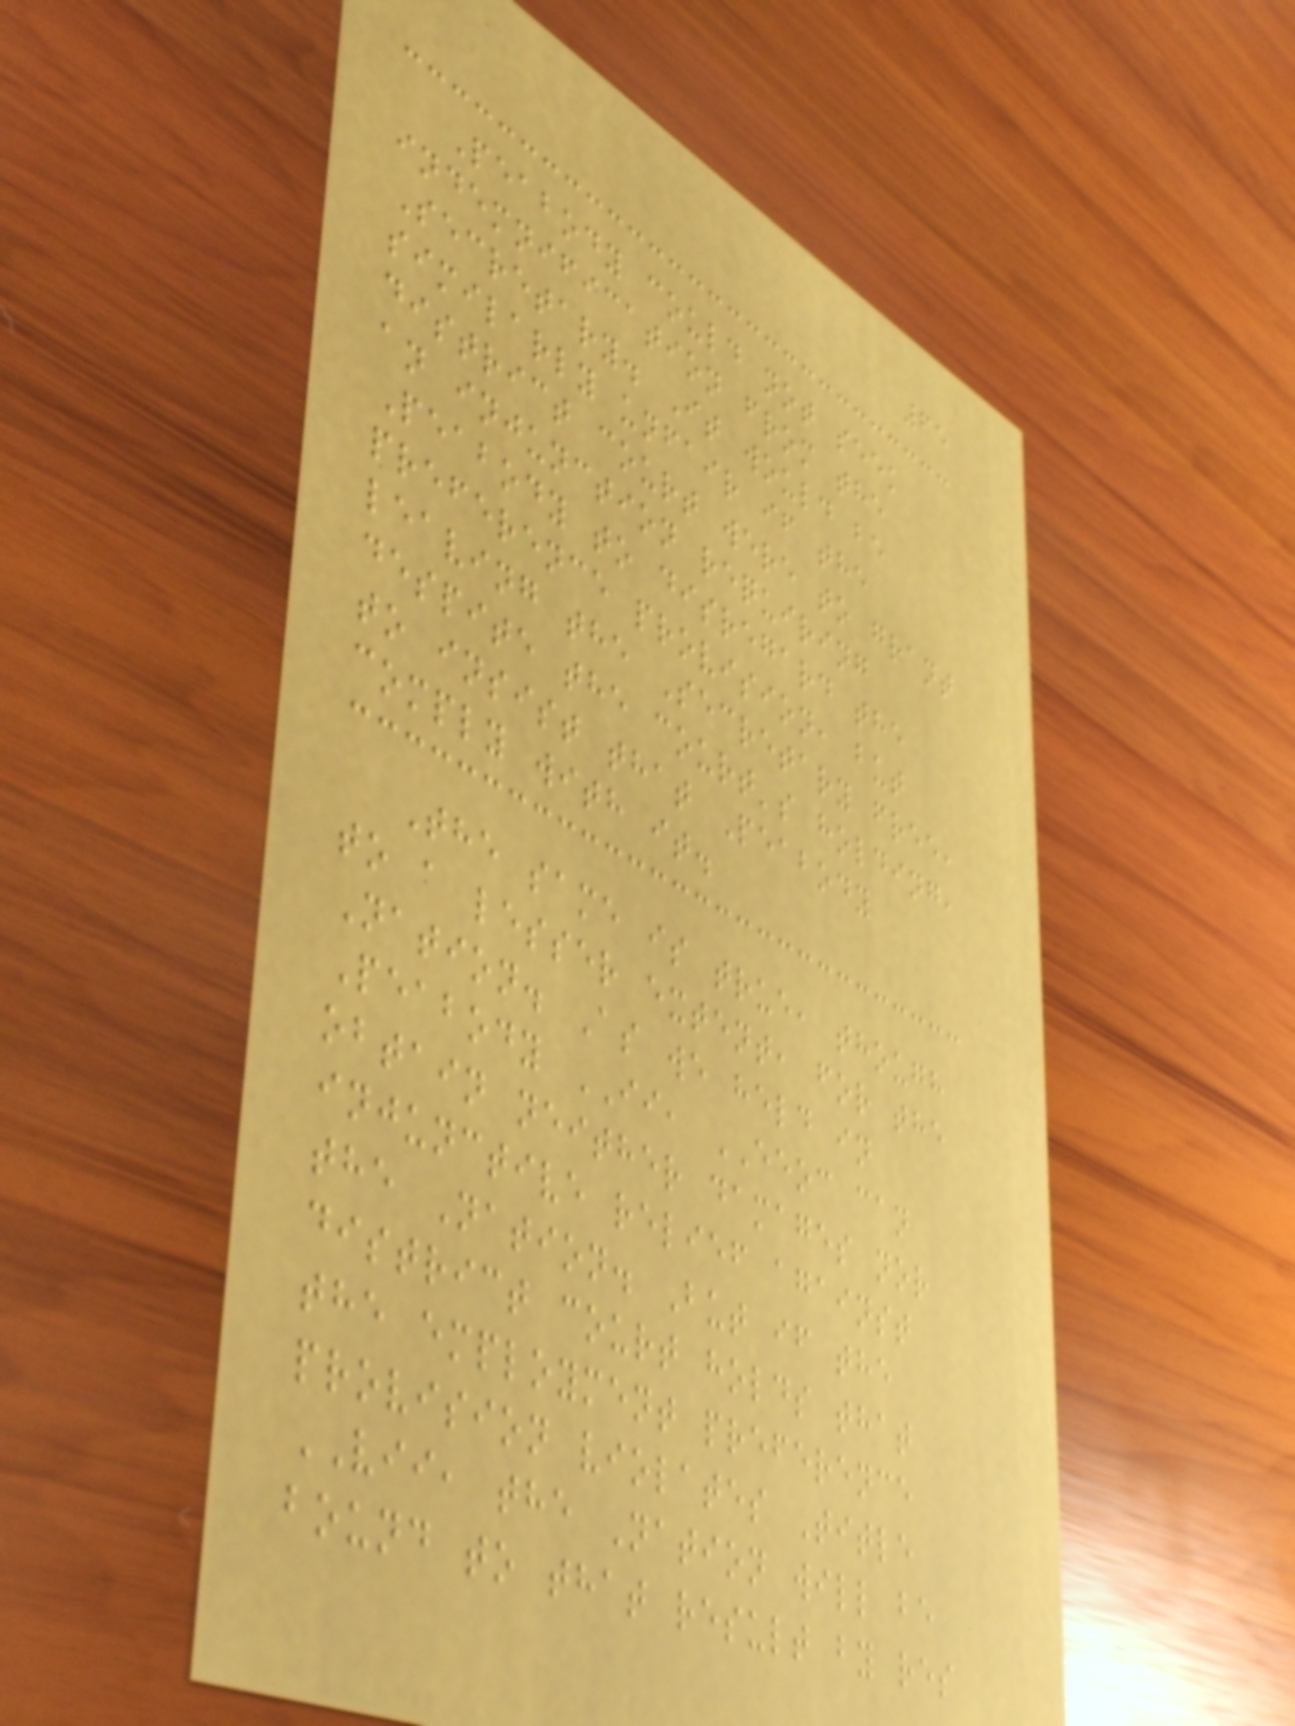65
Peabody could not seek
indemnification from the
Secretary. It would be
similarly unfair if the
district court were to grant
an injunction requiring
Peabody to disregard the
preference provision, but
leaving the Secretary free,
despite the court's holding,
to insist that Peabody
comply with it.
The same is true, though
to a lesser extent, for the
Nation. As we held in
Peabody II, EEOC can
obtain neither damages nor
injunctive relief against
the Nation. But if the
district court holds that
the employment preference
provision violates Title
VII, the Nation will be
bound to that result by res
